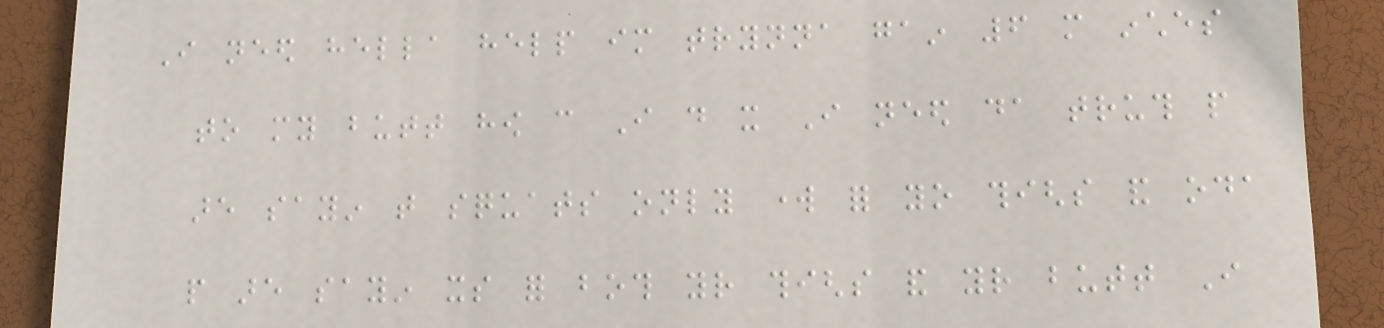I need hella help im trynna gain 6 more inches
to my butt how can I do it I need da truth people
are sayin that squats only work for yo thighs and oda
people are sayin its for both your thighs and your butt I
